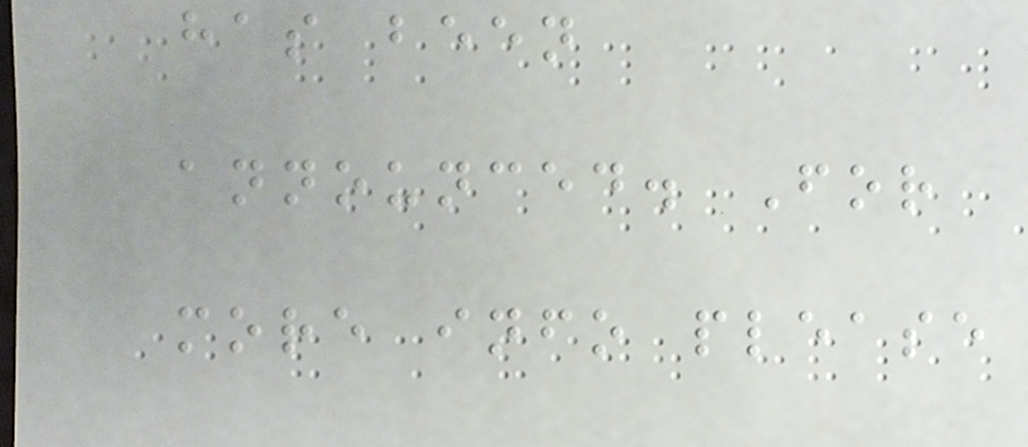has been
announced. For
more info please
